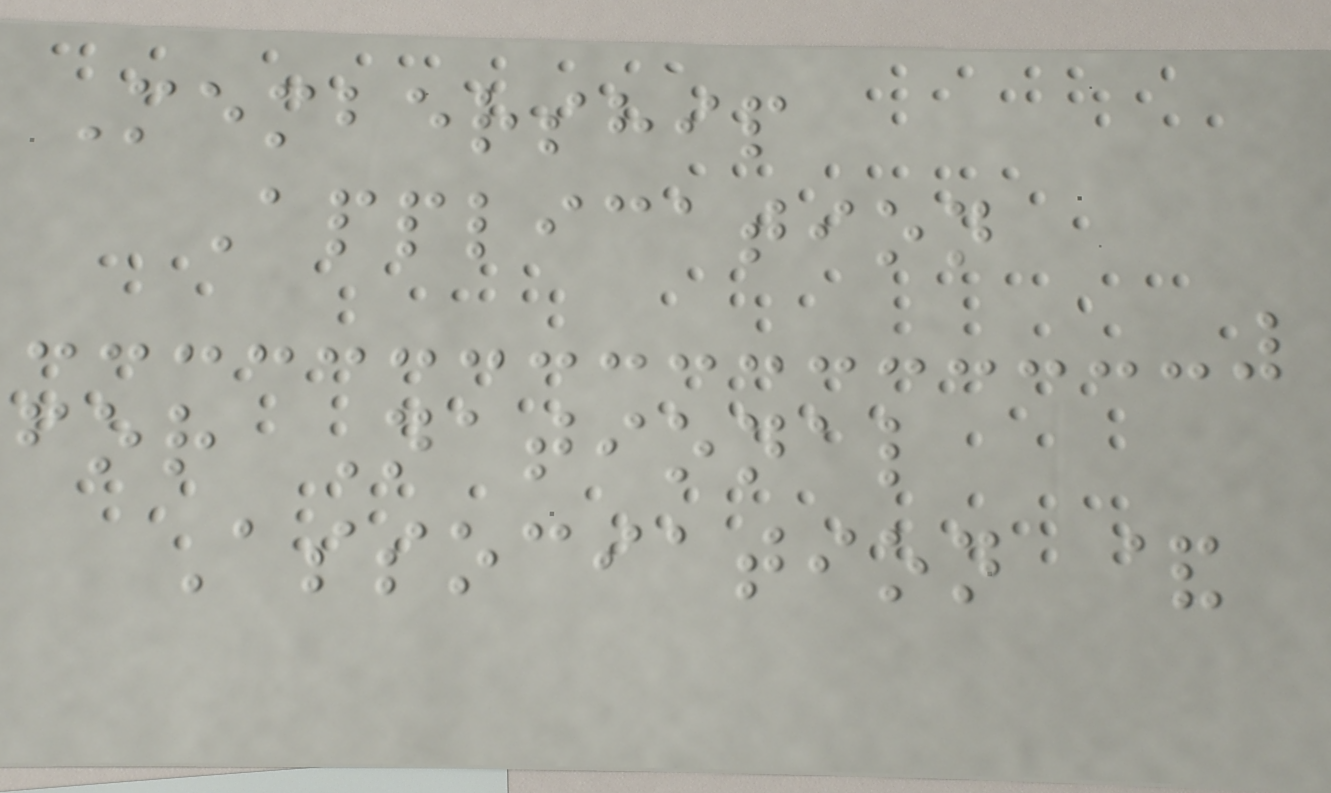Membership
Application
for National
Association &
